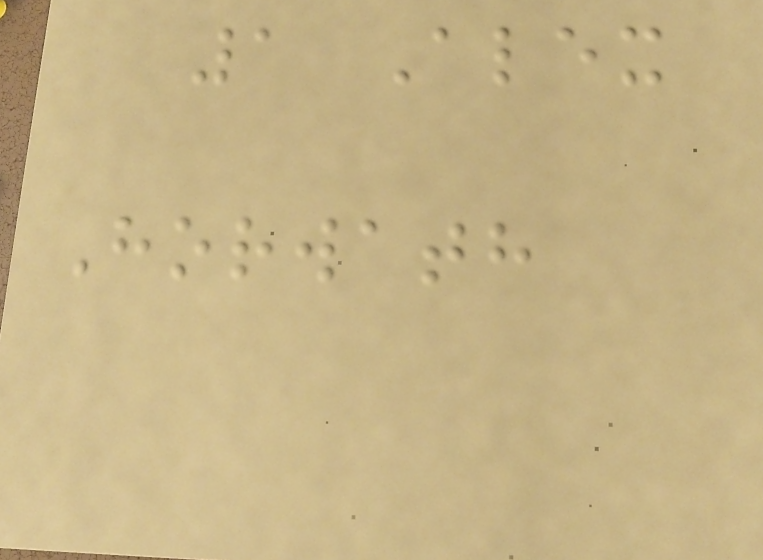1 Alex
Horwath
